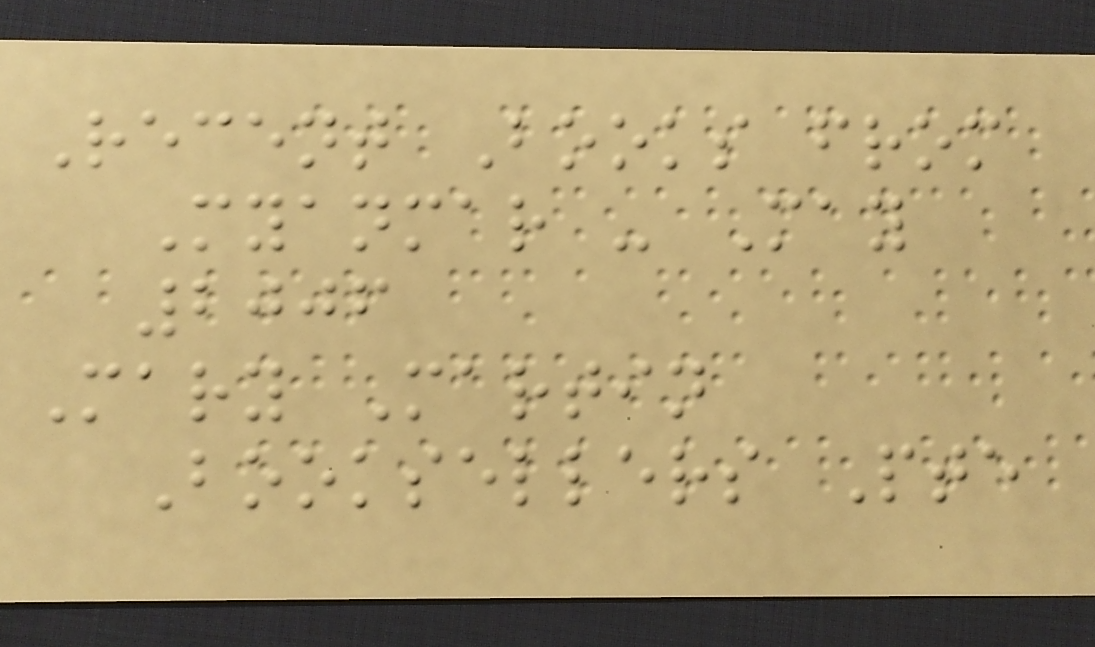Recent Books from
Myanmar - May
2006
Mary Martin
Booksellers Pte
